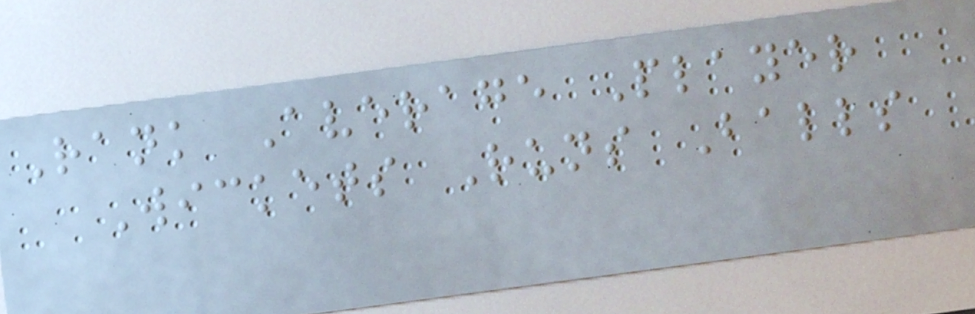Rank Average Player
Wickets Runs Balls
